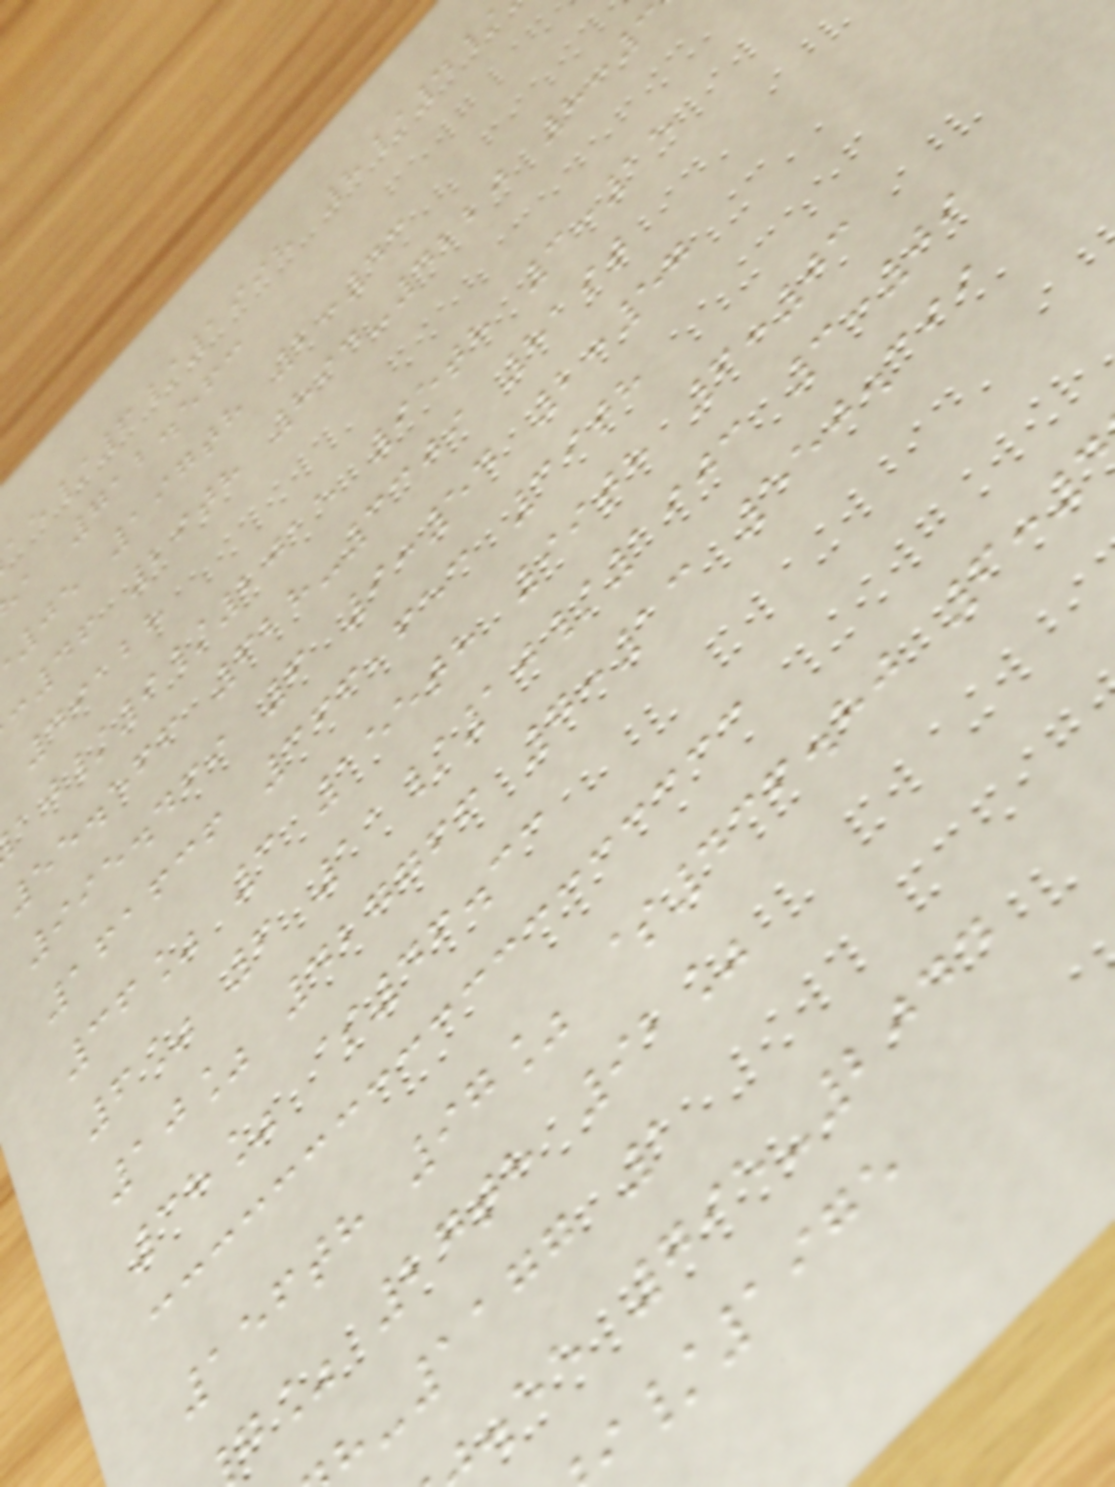/6/1998 8/4/
a 712.563
05 197th 2:43
:46 29th 894-4220 8:3
49128
/9/2015 95th 3:15
55.566 628-3309 81st
995.469 6 9:54 2:57
161636 366,653 39th
36% 3 155th 99th 6:03
6% 6 11/10/1903 3:09
10% 427766 7:13 550.399
38% $46.33
156th 97% $436.80 6:
g% 27th 92%
-1177 1
.ee 795-2044
/1975
